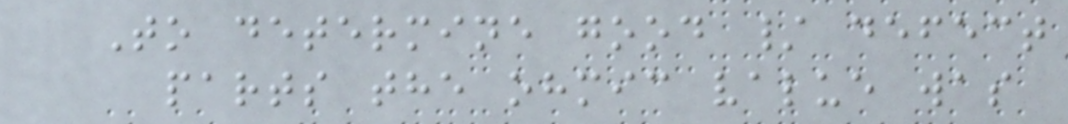To determine good / defect
parts the ohmic value was
